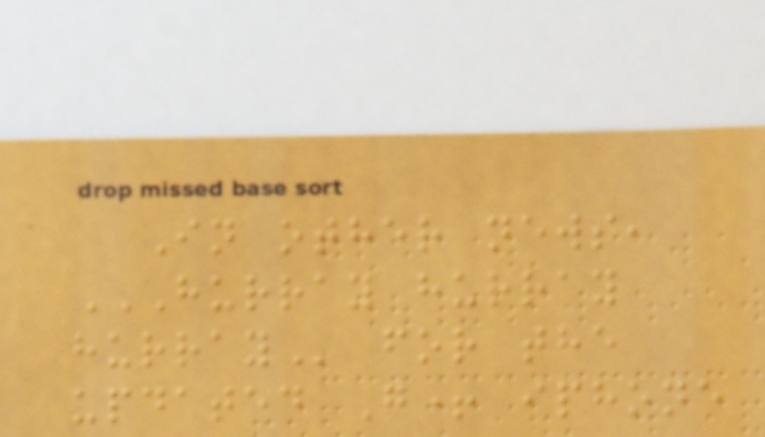In other news,
HURRAY HURRAY
HURRAY for the
updated G+ iphone
